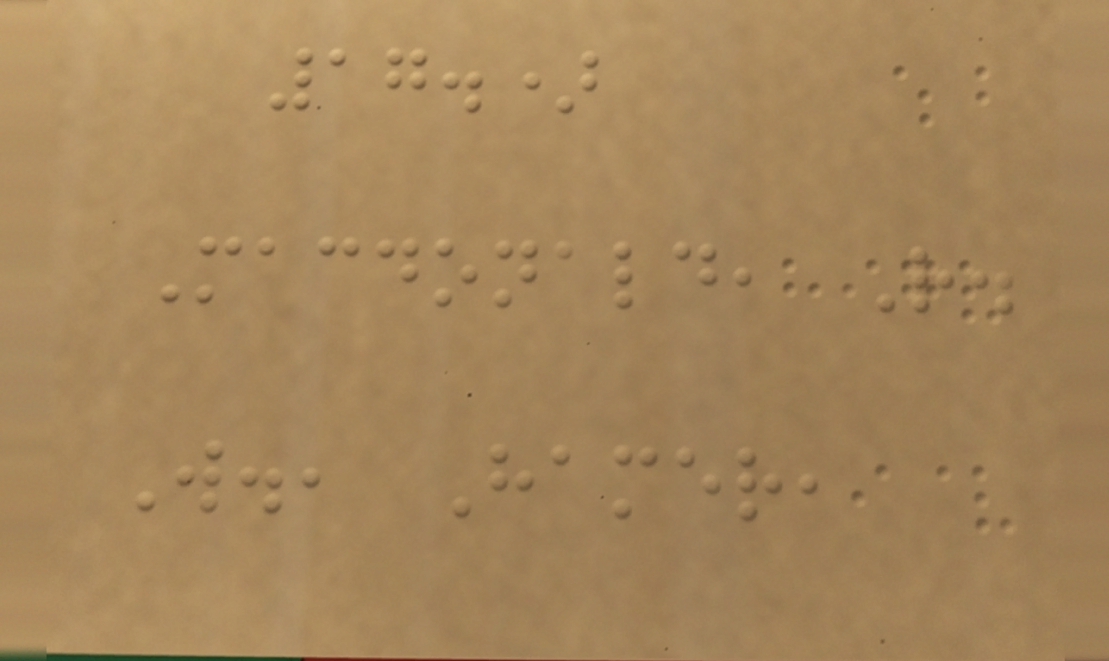17.)
Macdonald, R.
W., Hamer,
